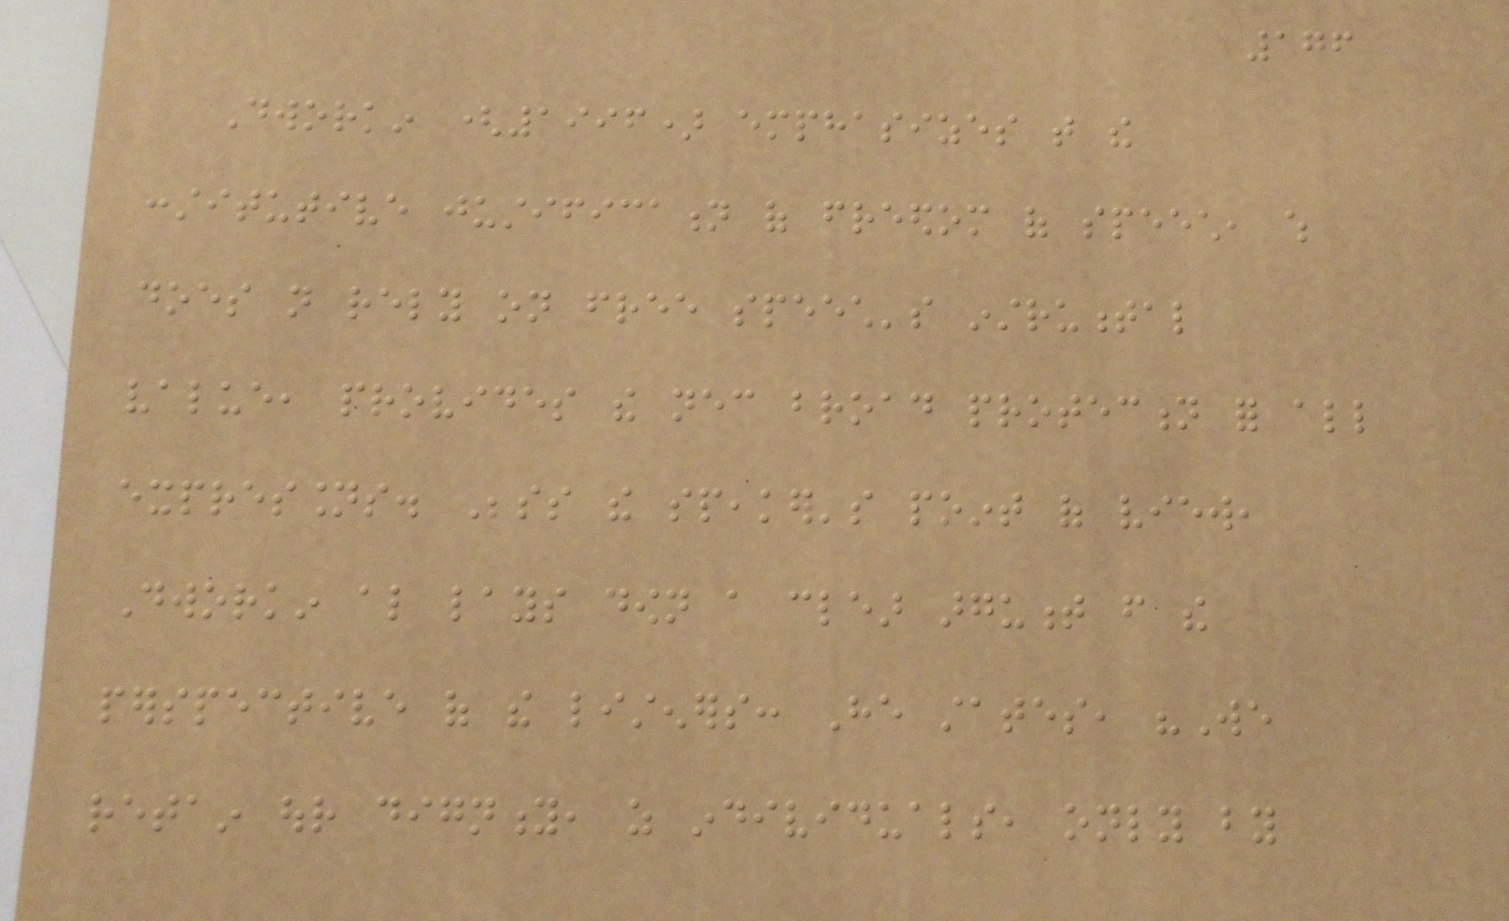176
Dworkin (1996) emphasizes that the
constitutive justification of freedom of speech, which
does not rely on free speech's instrumental
value, provides the necessary broad protection for all
expressions. Besides the speaker's point of view,
Dworkin also lays down a clear argument from the
perspective of the listeners: He states, "We
retain our dignity, as individuals, only by
